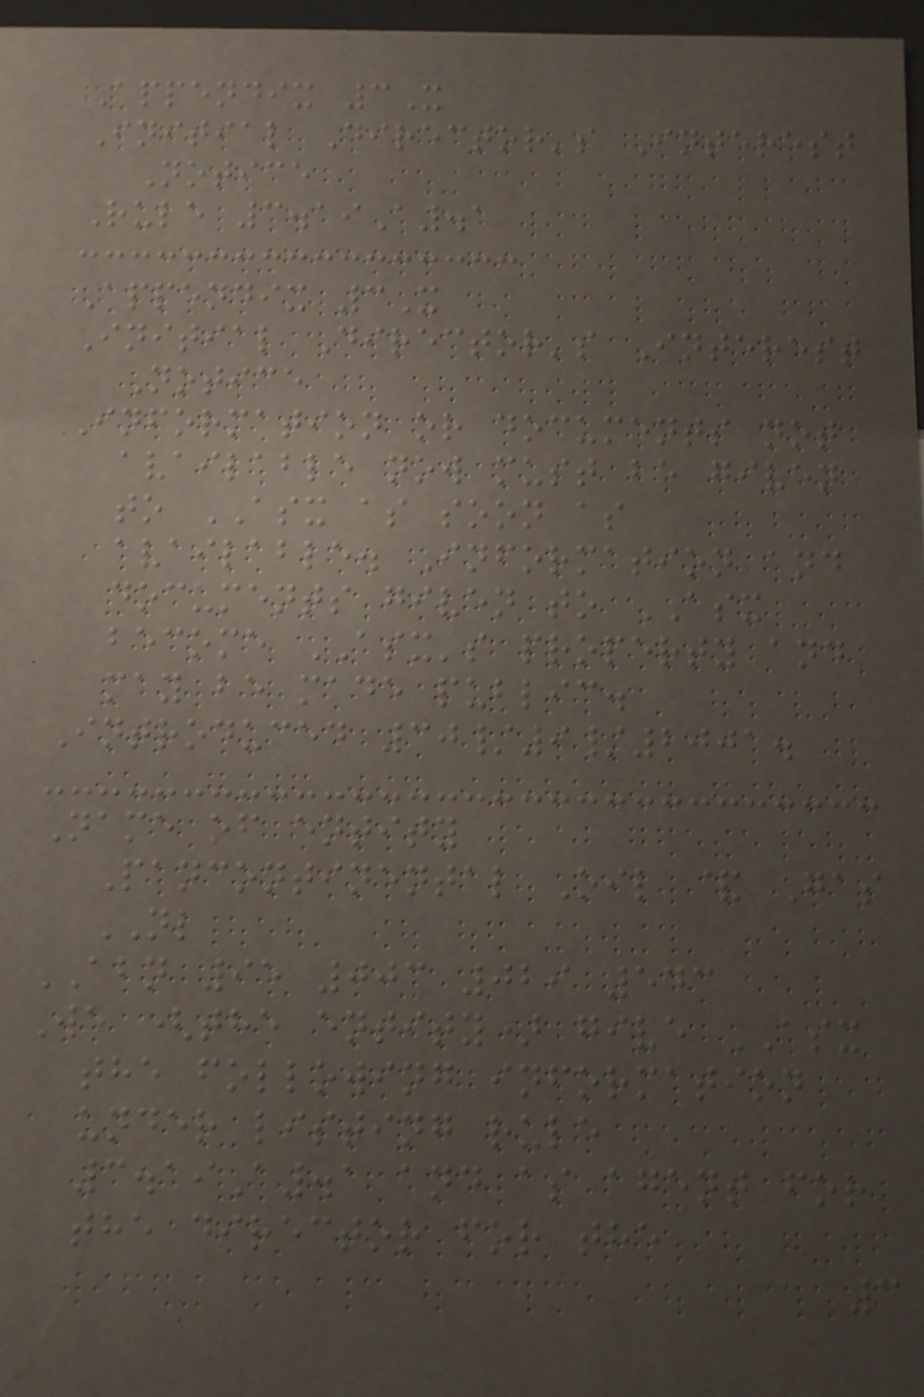Appendix 3X
Initial Director's Interest
Notice
Rule 3.19A.1
Appendix 3X
Initial Director's Interest
Notice
Information or documents not
available now must be given
to ASX as soon as
available. Information and
documents given to ASX
become ASX's property and
may be made public.
Introduced 30/9/2001.
Name of entity
Pancontinental Oil & Gas
NL
ABN 95 003 029 543
We (the entity) give ASX
the following information
under listing rule
3.19A.1 and as agent for
the director for the
3
